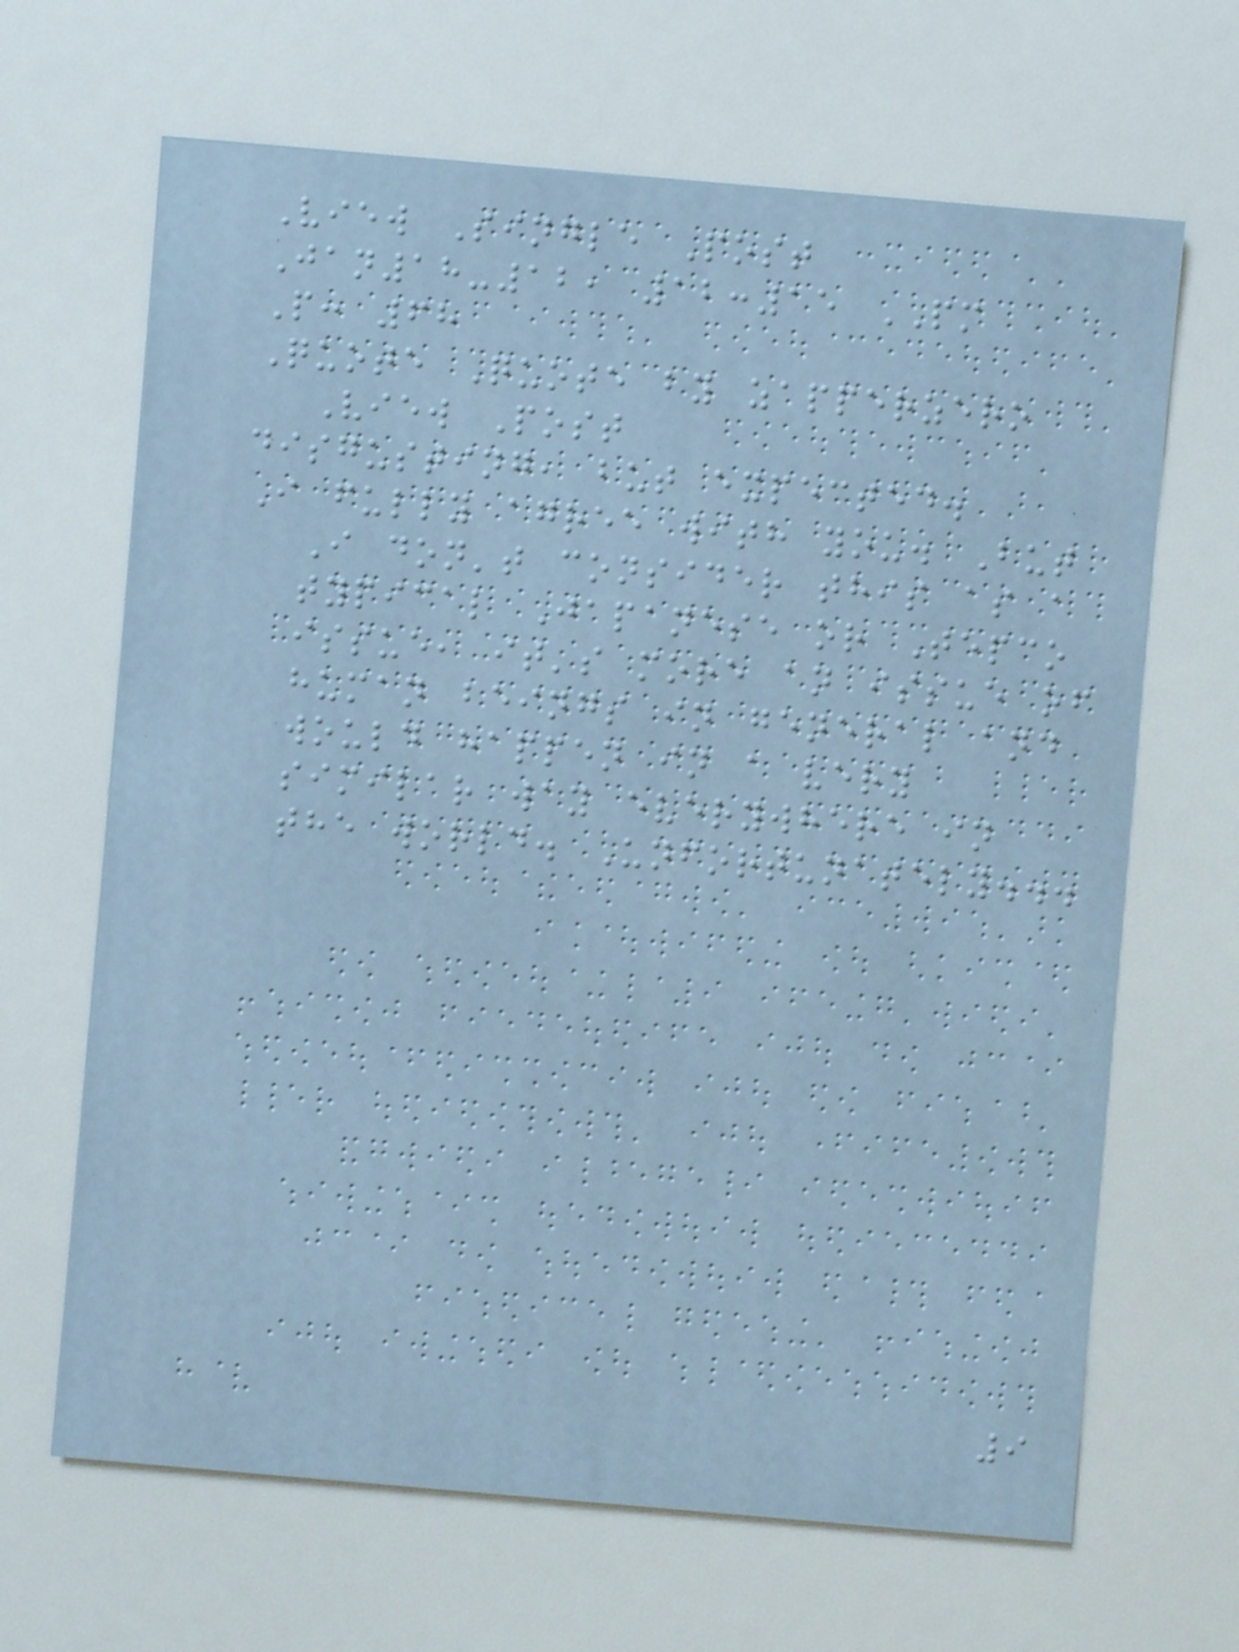View Single Post
Jan18-12, 12:15 PM
P: 68
Quote Quote by zapperzero
View Post
disgusting, but expected.
I fully agree with you. But
I don't consider this as a
typical Japanese or Tepco
issue, it's more an issue of
human beings in general and
would happen in a very
similar way everywhere in
the world. Unfortunately...
9
